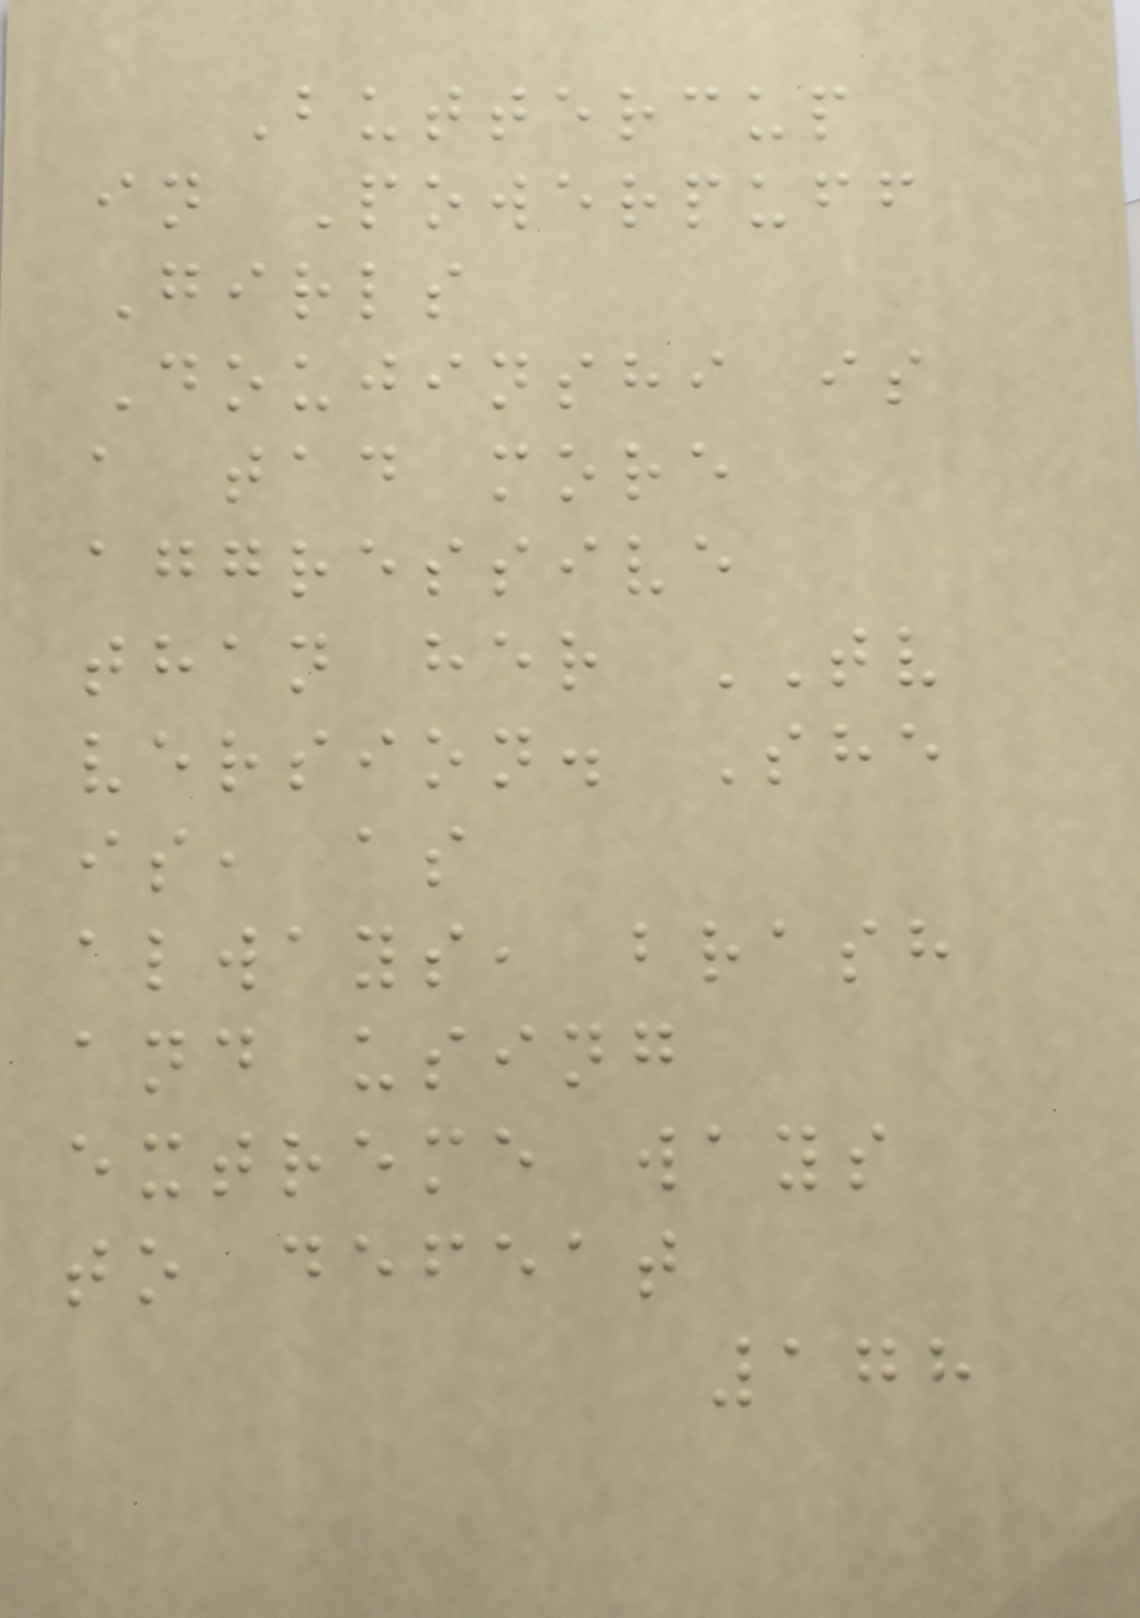Buttercup
in Powerpuff
Girls
Doujinshi is
a tad more
aggressive
than her TV
version. She
is, as
always, brash
and using
extreme ways
to defeat
178
